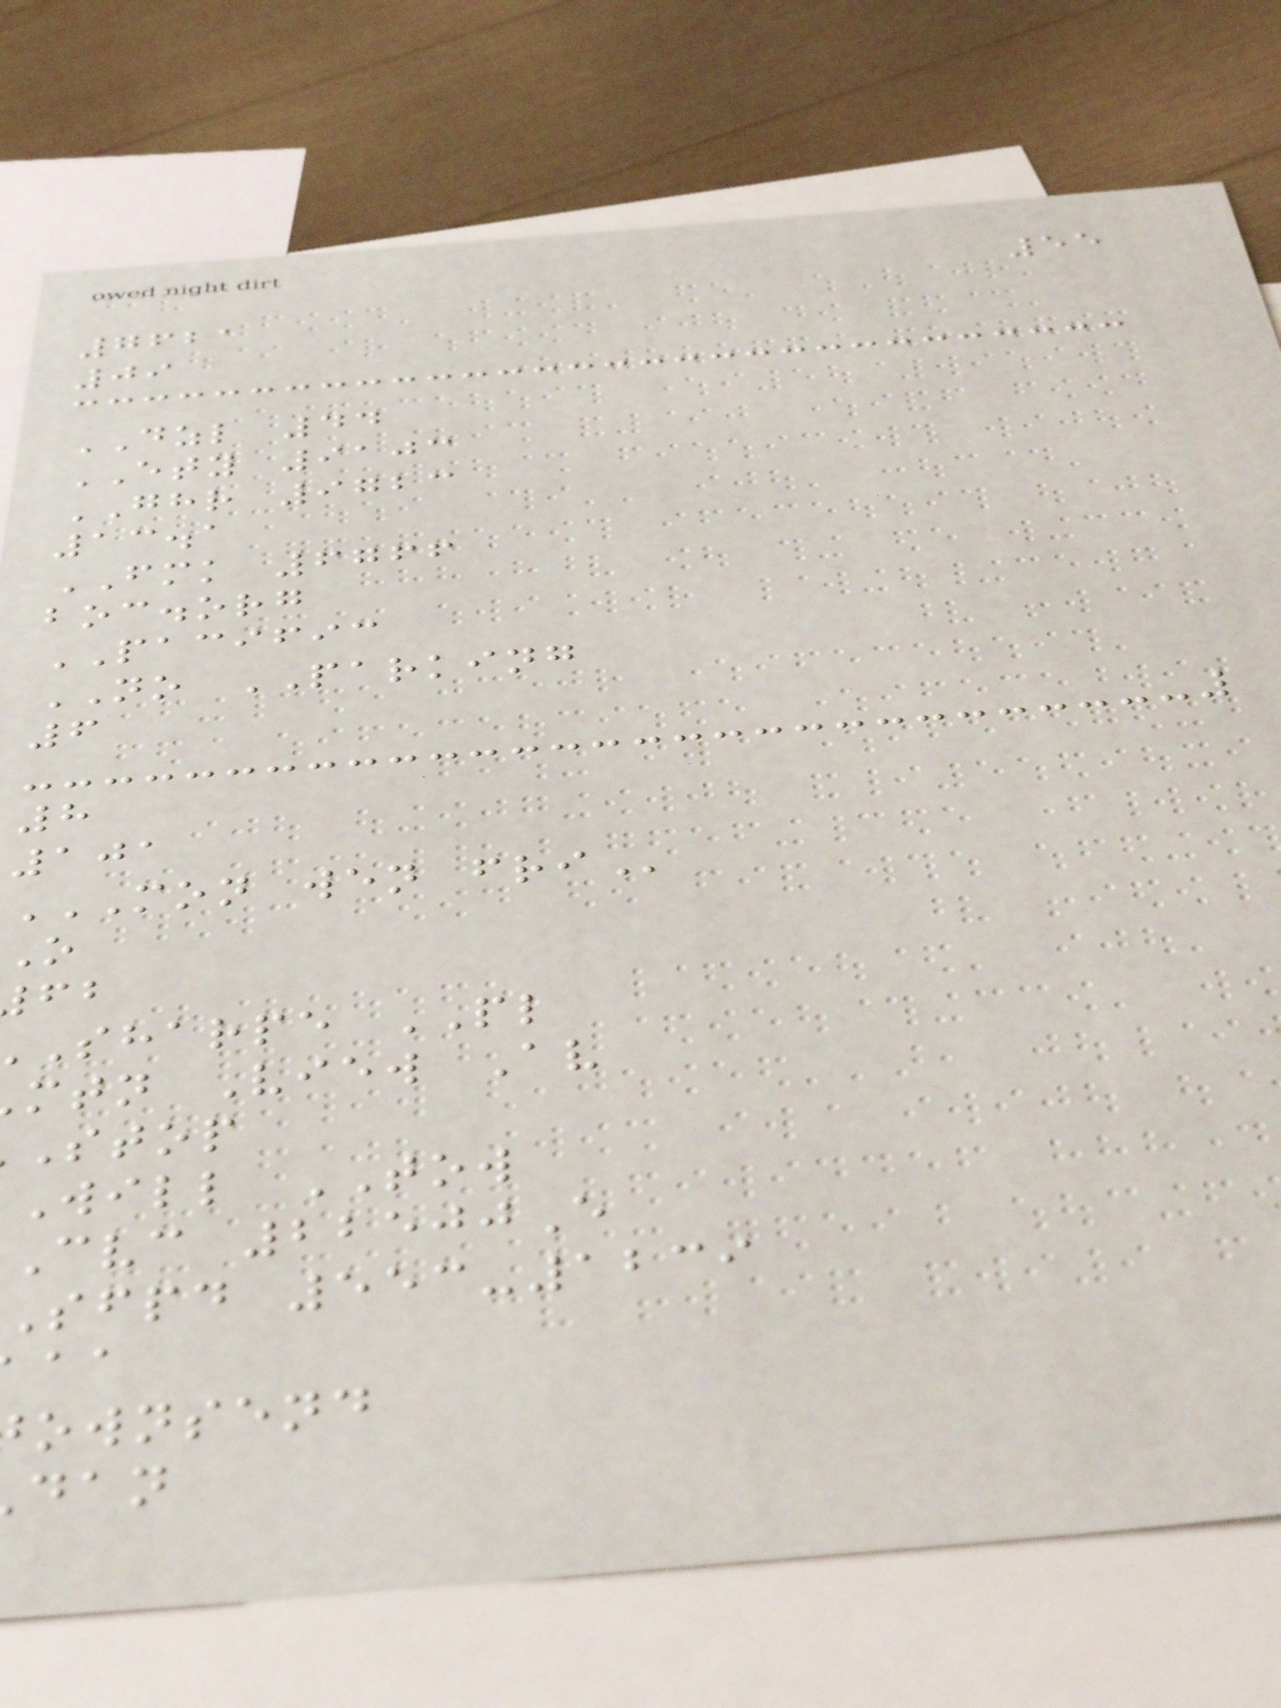55
7621
09
DZL 44
ETY 9103
GHR 9723
13.1
FMK 6766
boc.org
PACIFIC
NO PARKING
6
8
101
MON WEN FRI
sharpe PL
mtn View Av
stop
will TOW
cvc 22500E
sfpd 553-1239
ownsend
